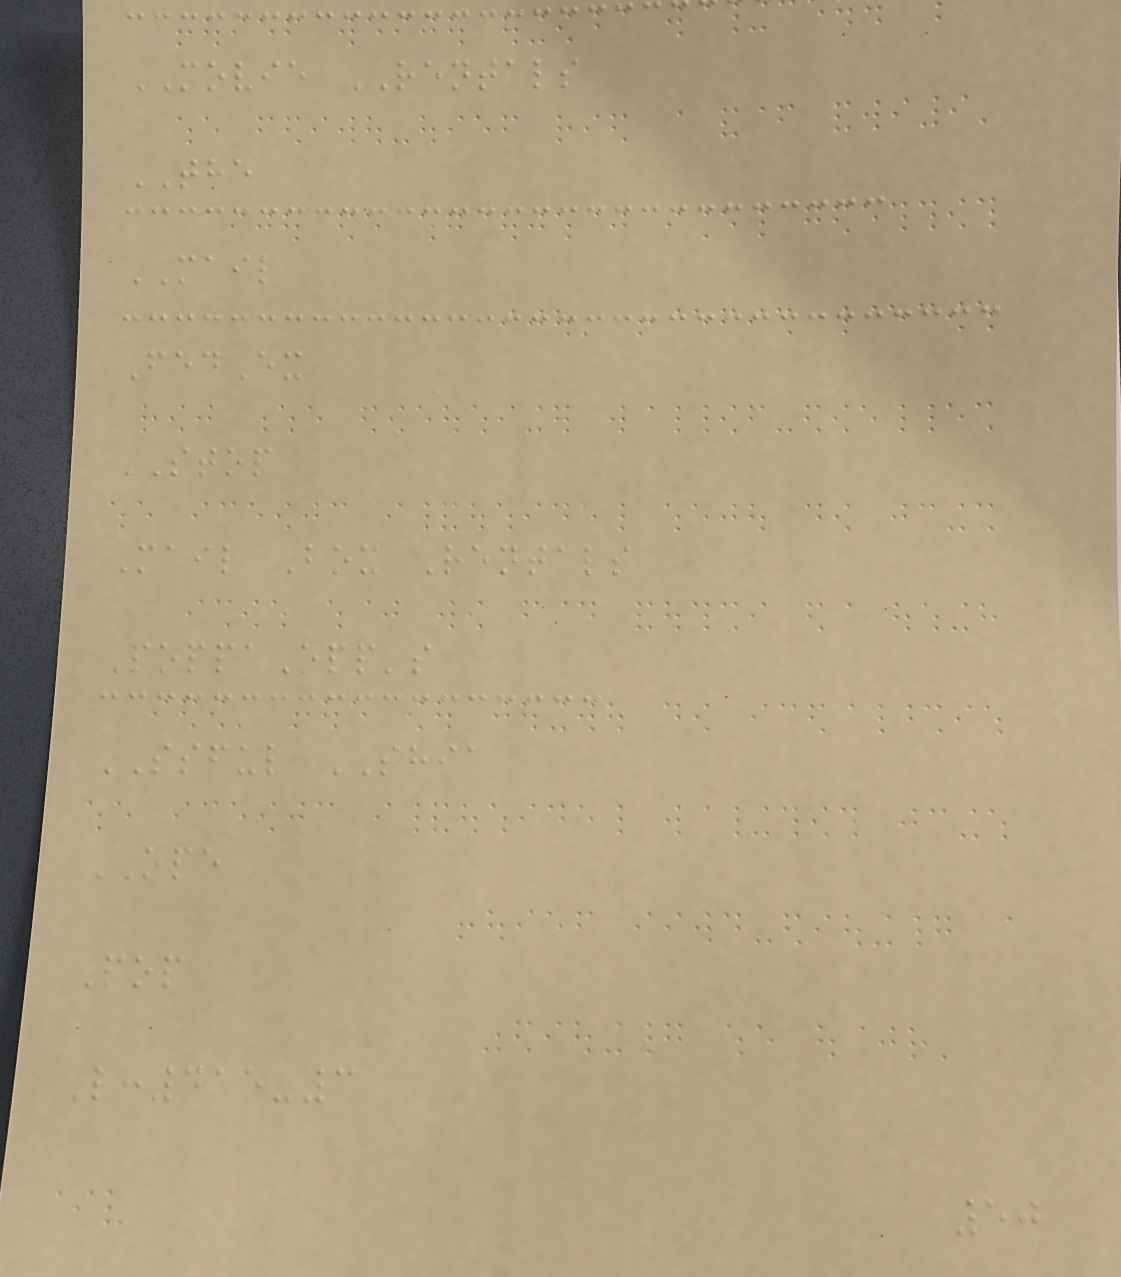MOVIE RENTALS
THE
MAIL
FedEx
STOP
Mail Box Rentals
PoppaOpp's
SSFUL SHIA
OPE
Pop
L:415-3
50
